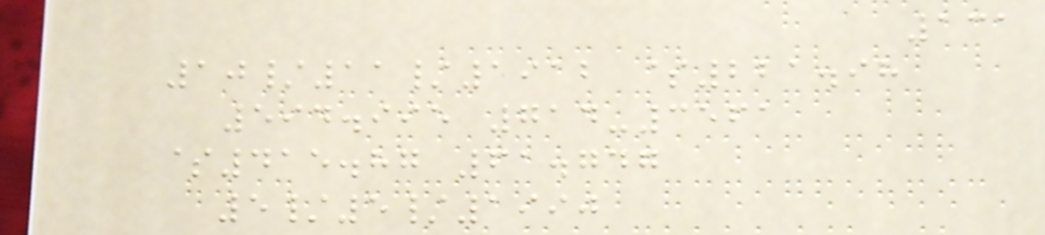131
10/11/1912 $221.98
594.995 714-3561
$415.87 61.747
5/5/1990
